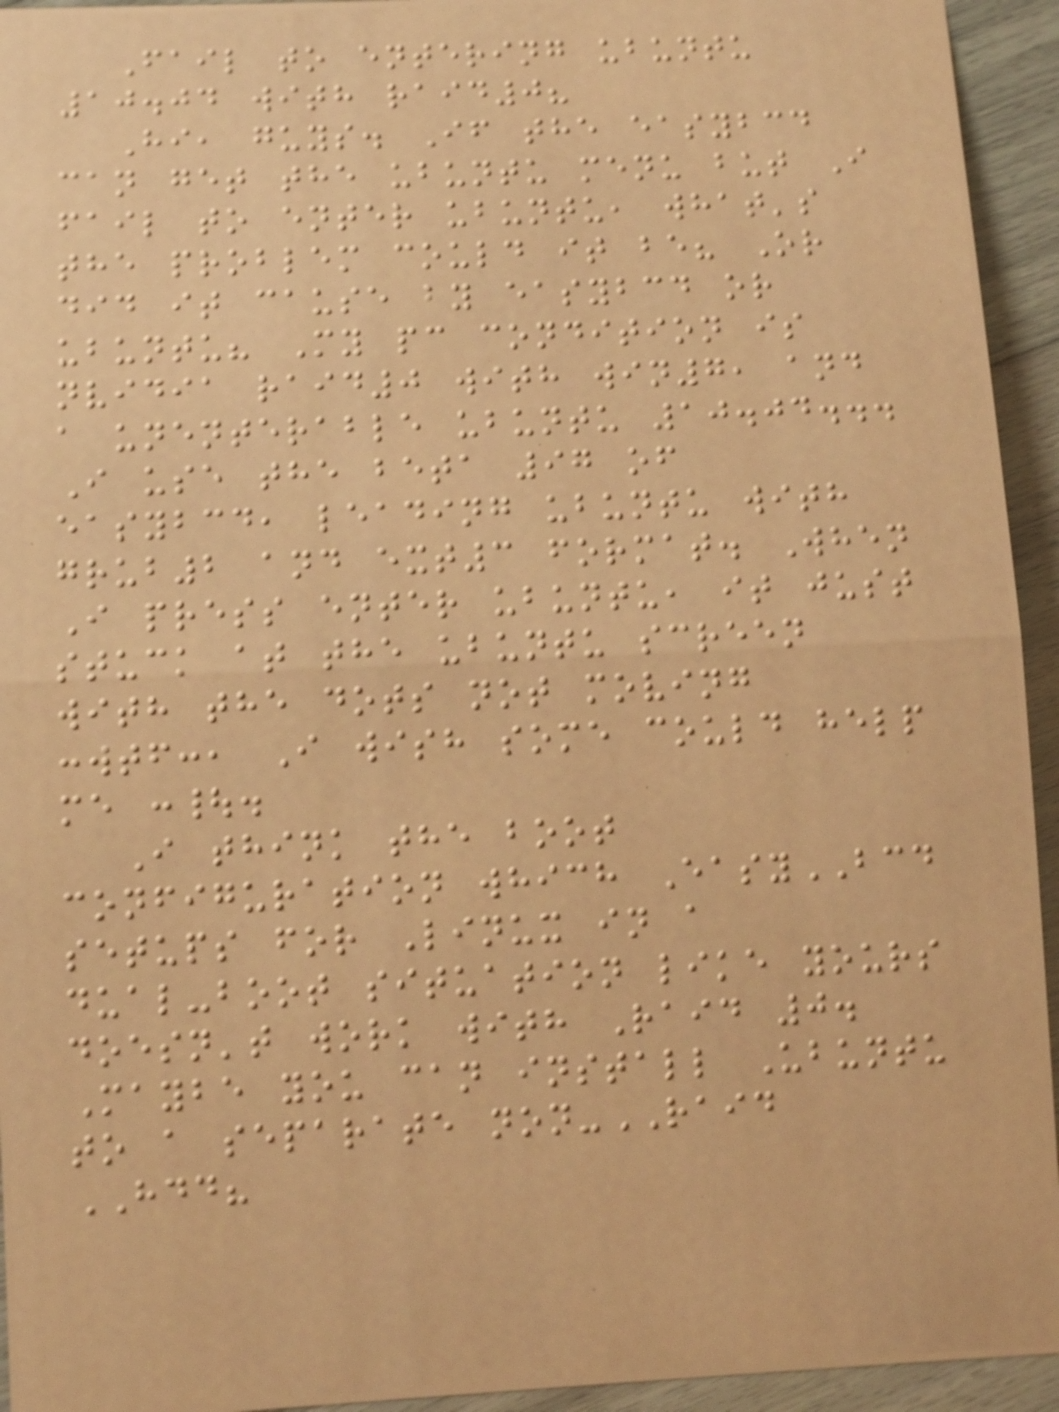Fail to entering ubuntu
10.04 with raid0?
Hi, guys. If the easybcd
can get the ubuntu menu but I
fail to enter ubuntu, what's
the problem could it be? Or
did it cause by easybcd or
ubuntu? My pc condition is
nvidia raid0 with win7, and
a unenterable ubuntu 10.04...
I use the beta 97 of
easybcd, leading ubuntu with
grub2 and ext3 format. When
I press enter ubuntu, it just
stuck at the ubuntu screen
with the dots not moving
:wtf:, I wish some could help
me :|.
I think the boot
configuration which EasyBCD
setups for Linux in a
dual-boot situation like yours
doesn't work with Raid 0.
Maybe you can install Ubuntu
to a separate non-RAID
HDD?
